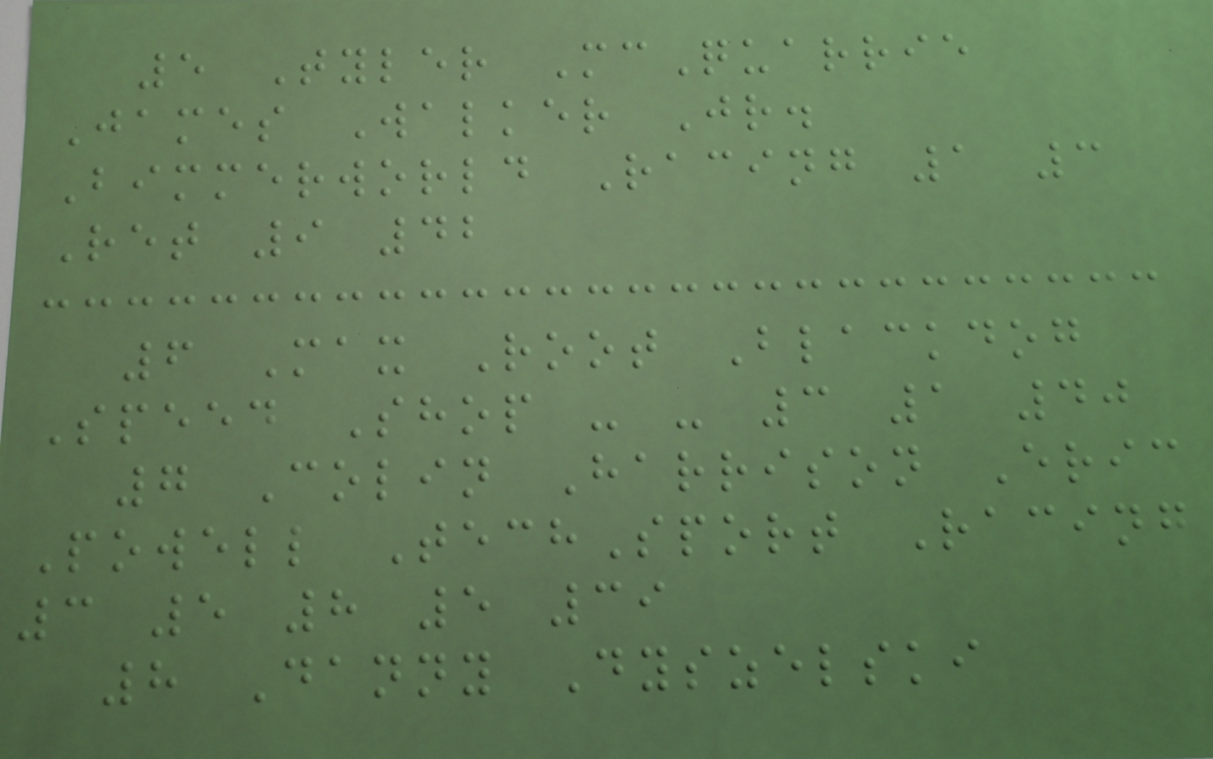5 Tyler McQuarrie
James Walker Jr.
Bimmerworld Racing 1 3
Ret 9 42
6 Max Root Blackdog
Speed Shop - - 3 1 40
7 Colin Harrison Eric
Powell TechSport Racing
3 5 8 5 39
8 Danny Dyszelski
